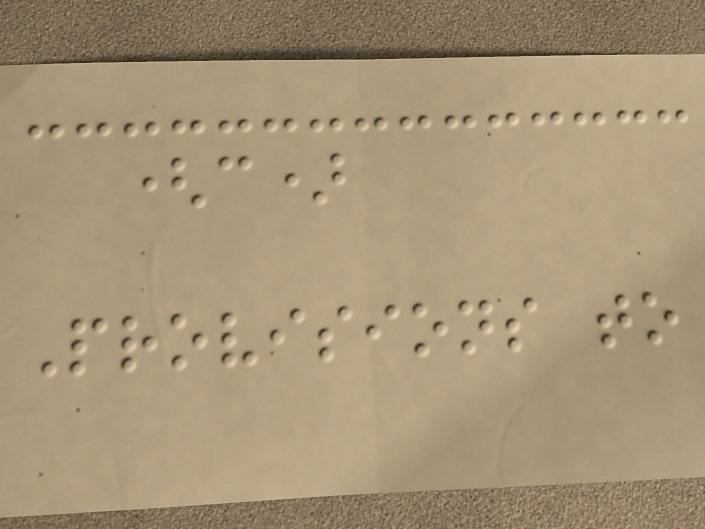(c)
Provisions to
